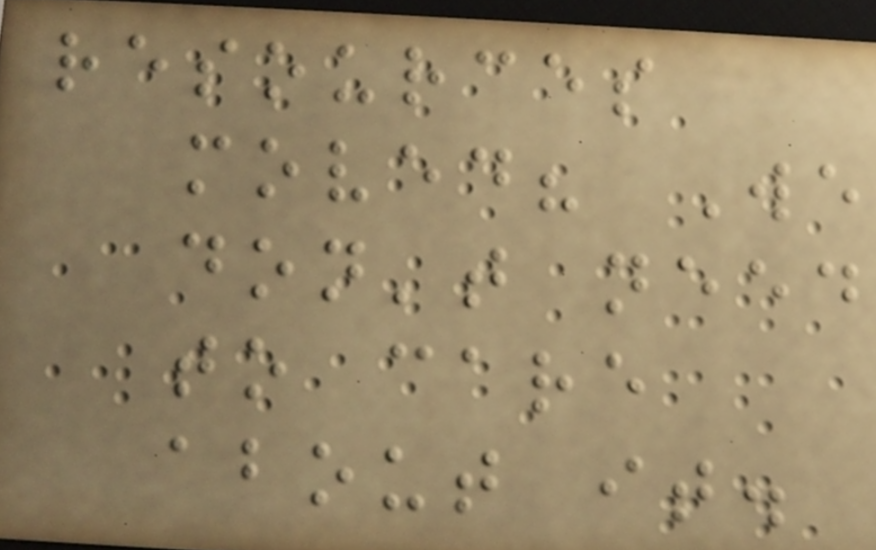resources
moved? We
don't need
to care
about it.
